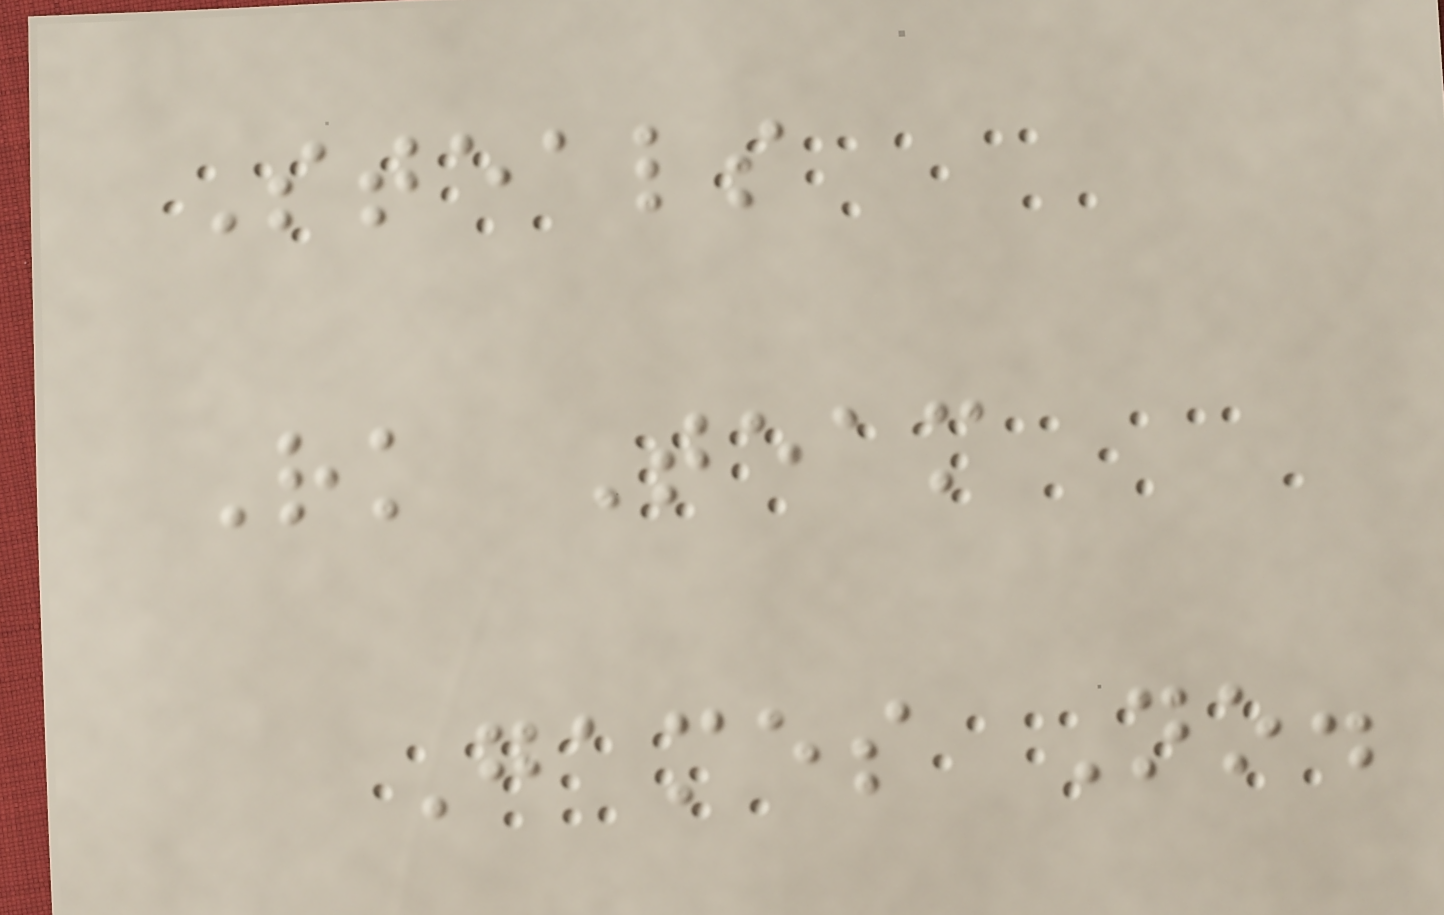Steals
Rk Team
Games No.
